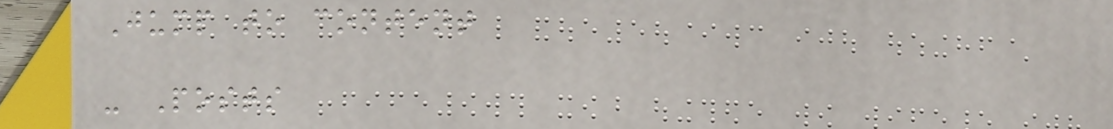Jump to content
- Posts
